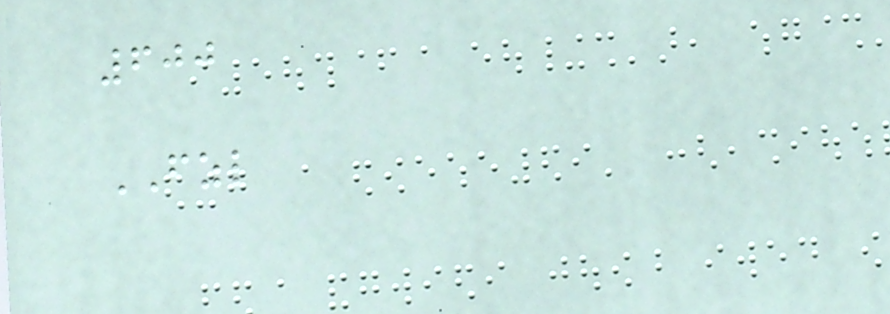600
FZL
